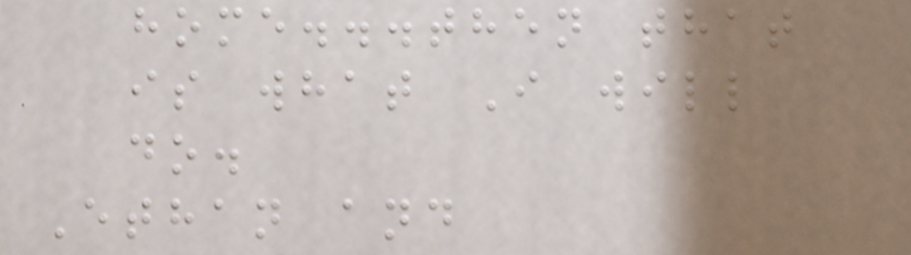home...then that
is what I will
do.
Ethan and
